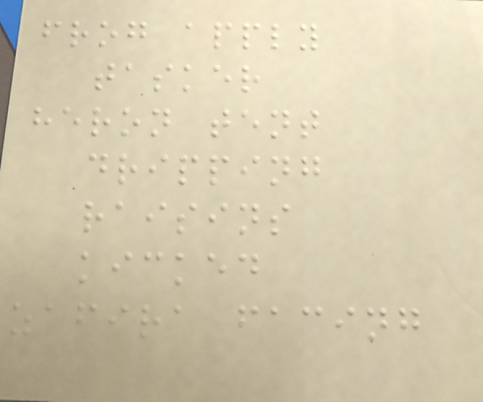frog apply
tasker
heron tent
dripping
raisins
kicked
zafira facing
